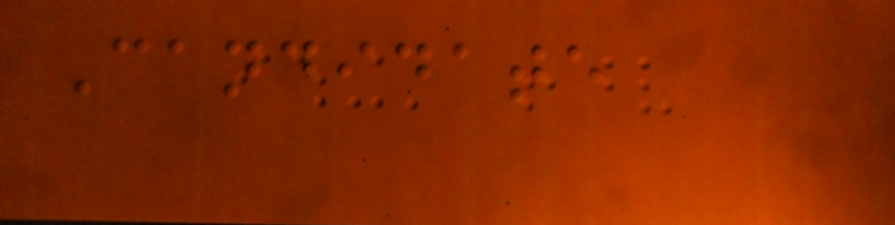Candidate
